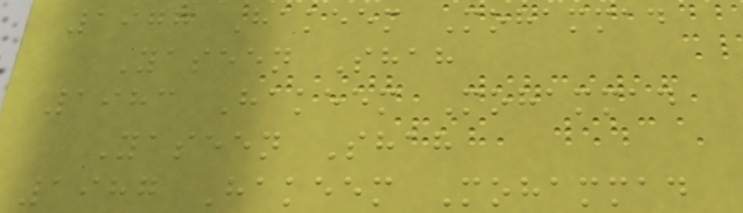1977 Hakeem Mohammad
Yaseen Shah
1983 Hakeem Mohammad
Yaseen Shah
1987 Hakeem Mohammad
